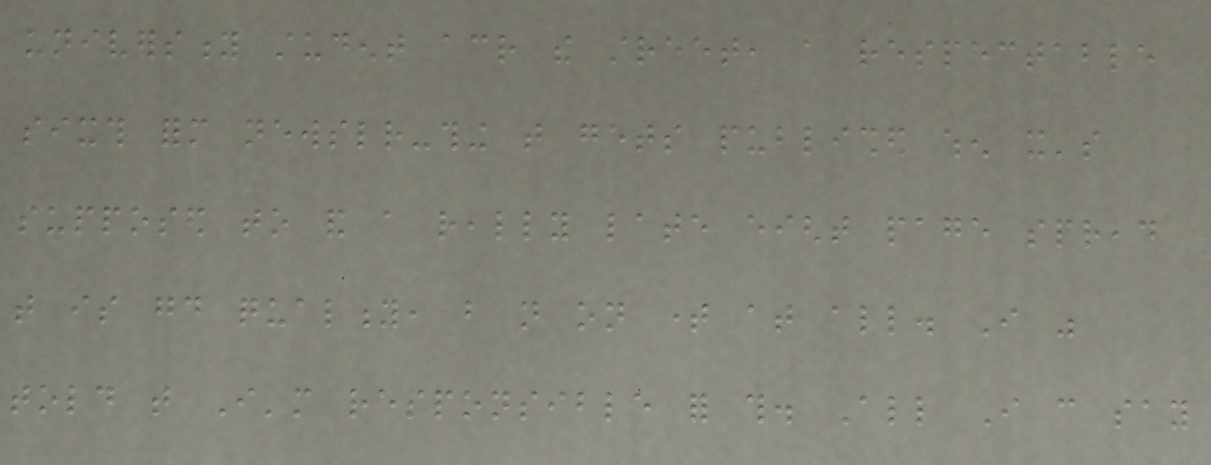university student across the street, a respectable
sixth form newsletter-thing that gets published when it's
supposed to and a really late eight page spread
that is good quality, but not on time at all. I was
told that I'm responsible for this. All I can say
